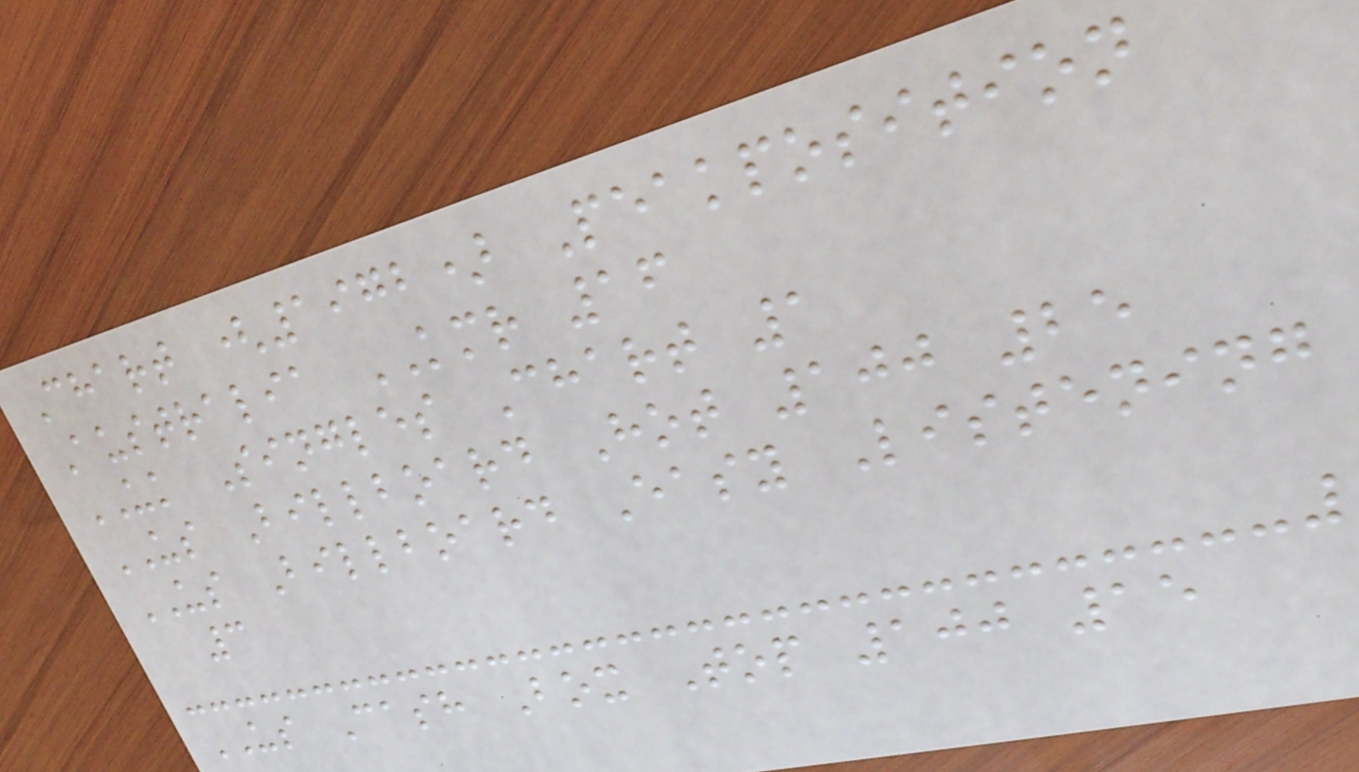Chart (1972) Peakposition
Australia KMR 16
UK Singles Chart 1
US Billboard Hot 100 25
US Billboard Easy Listening
3
US Cash Box Top 100 15
